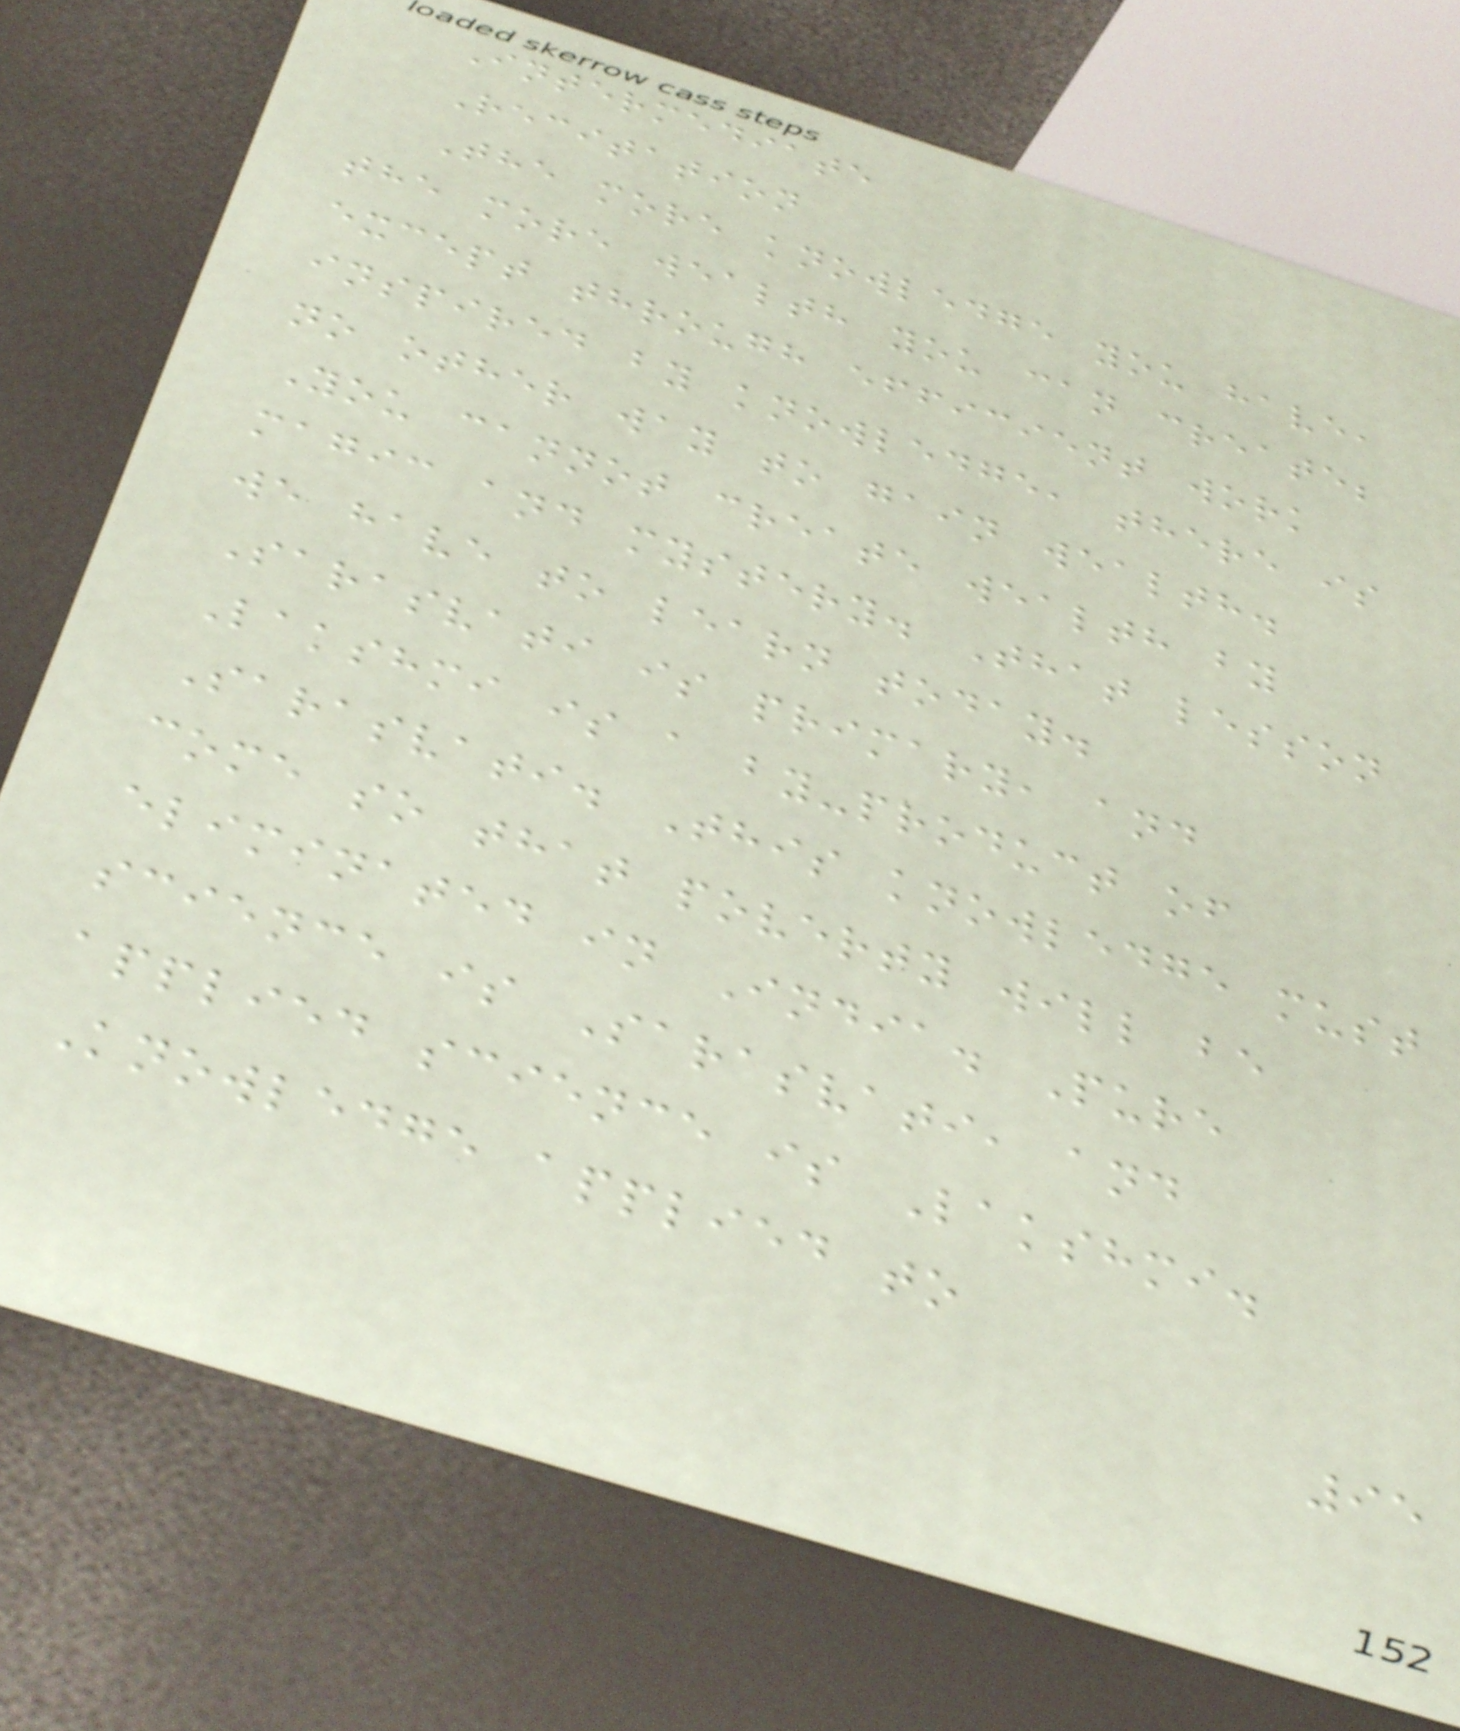Intermediate
Recitation
The more knowledge you have,
the more wealth you can create;
except through efficient work
inspired by knowledge, there is
no other way to gain wealth.
You cannot create wealth by
magic and mystery. That lesson
we have to learn today.
Sarasvati is primary, and
Lakshmi is a by-product of
Sarasvati. This knowledge must
come so that poverty will be
eliminated in India. Pure
science is Sarasvati, and
applied science is Lakshmi.
Knowledge applied to
95
